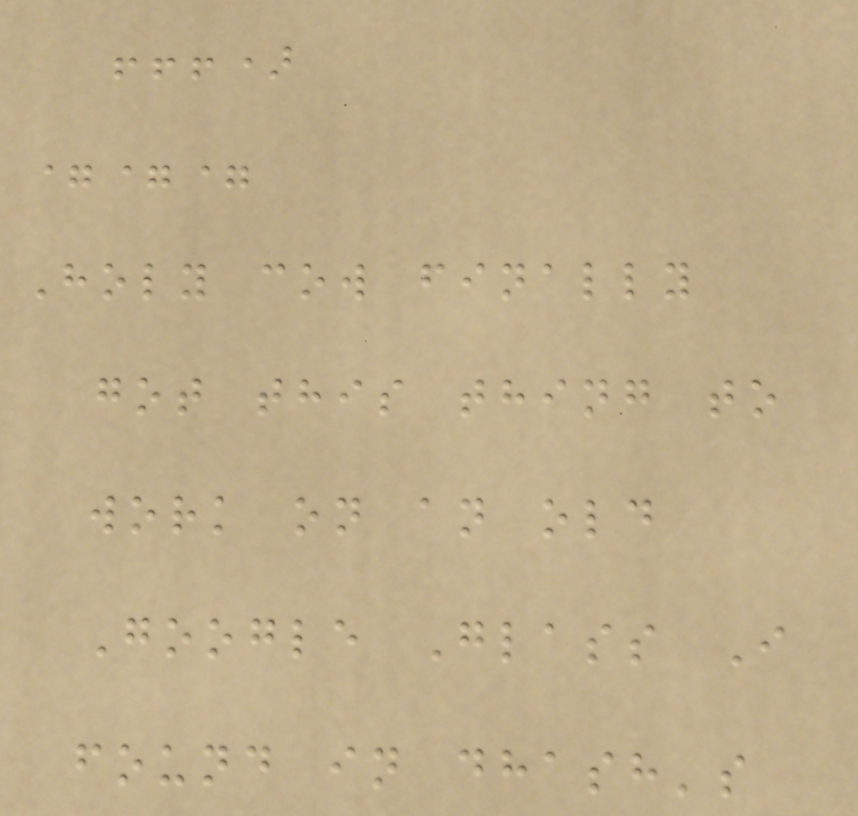!!!)
===
Holy cow finally
got this thing to
work on an old
Google Glass I
found in dhash's
